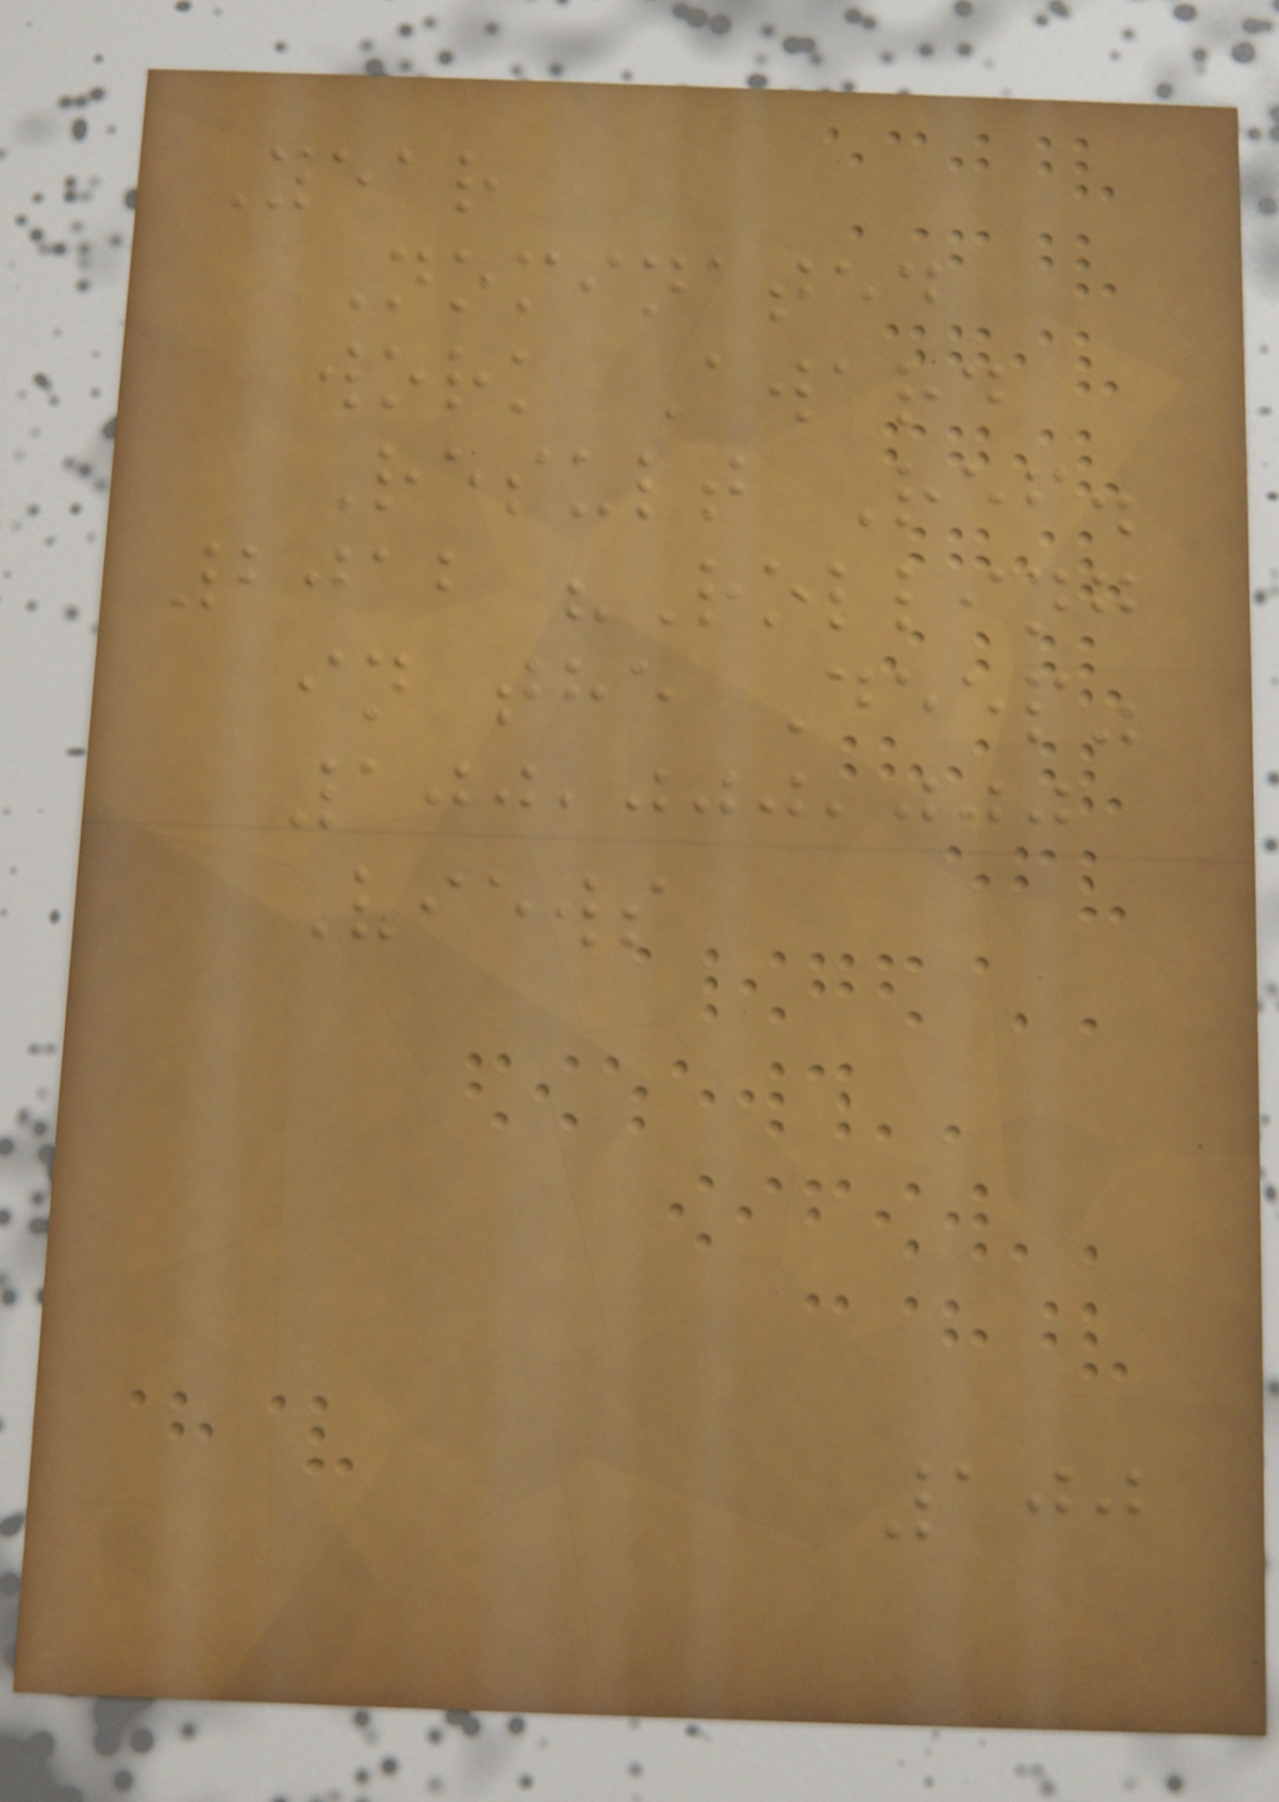Year
Nominated
work Award
Result Ref.
2012 "Rolling
in the Deep"
100,000,000
Views
100
